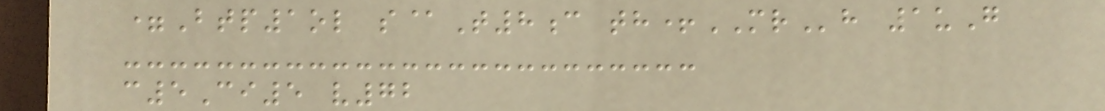=Btp1ol s@T8c th+MRh 1uG
c5Ci5 v72
